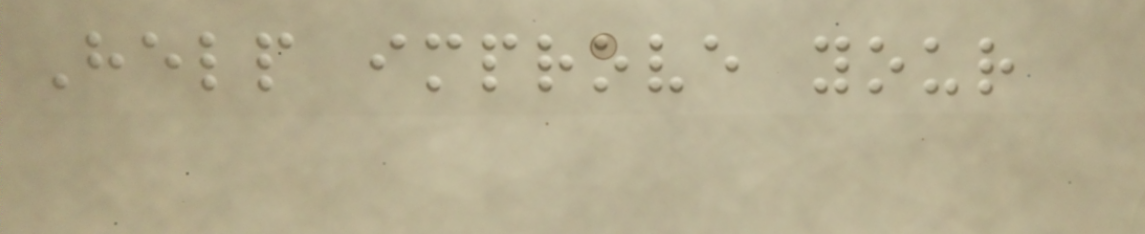Help improve your
